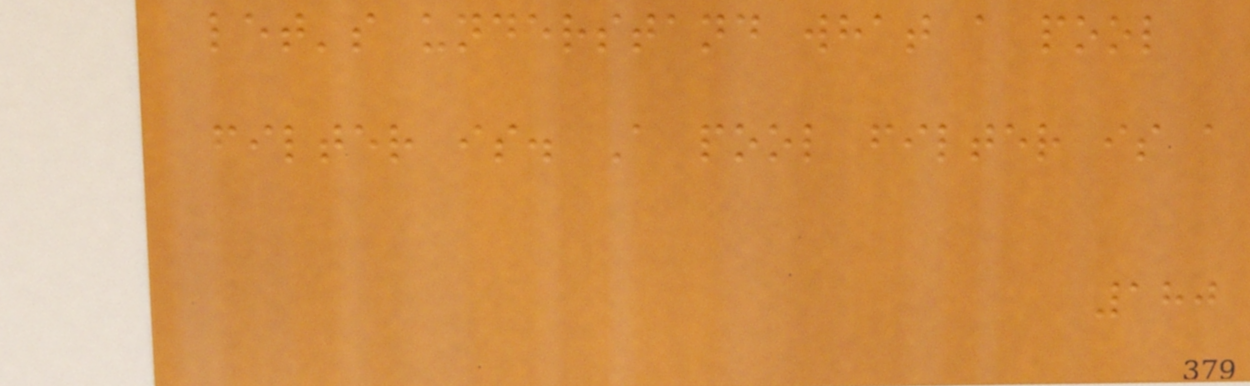let's understand what a pool
filter is. A pool filter is a
180
